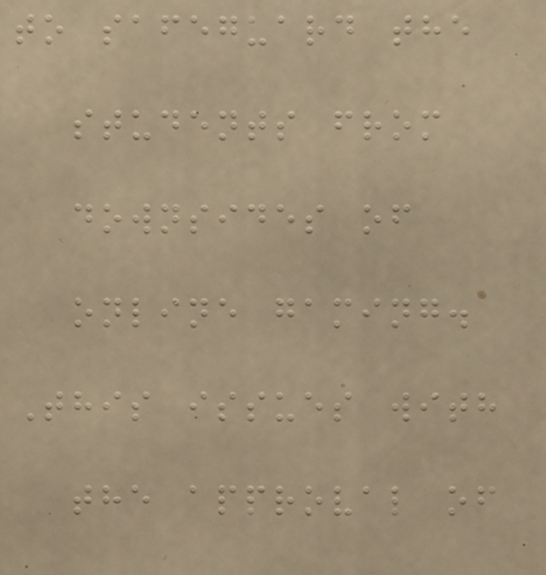to safeguard the
students from
downsides of
online gaming.
This issues with
the approval of
